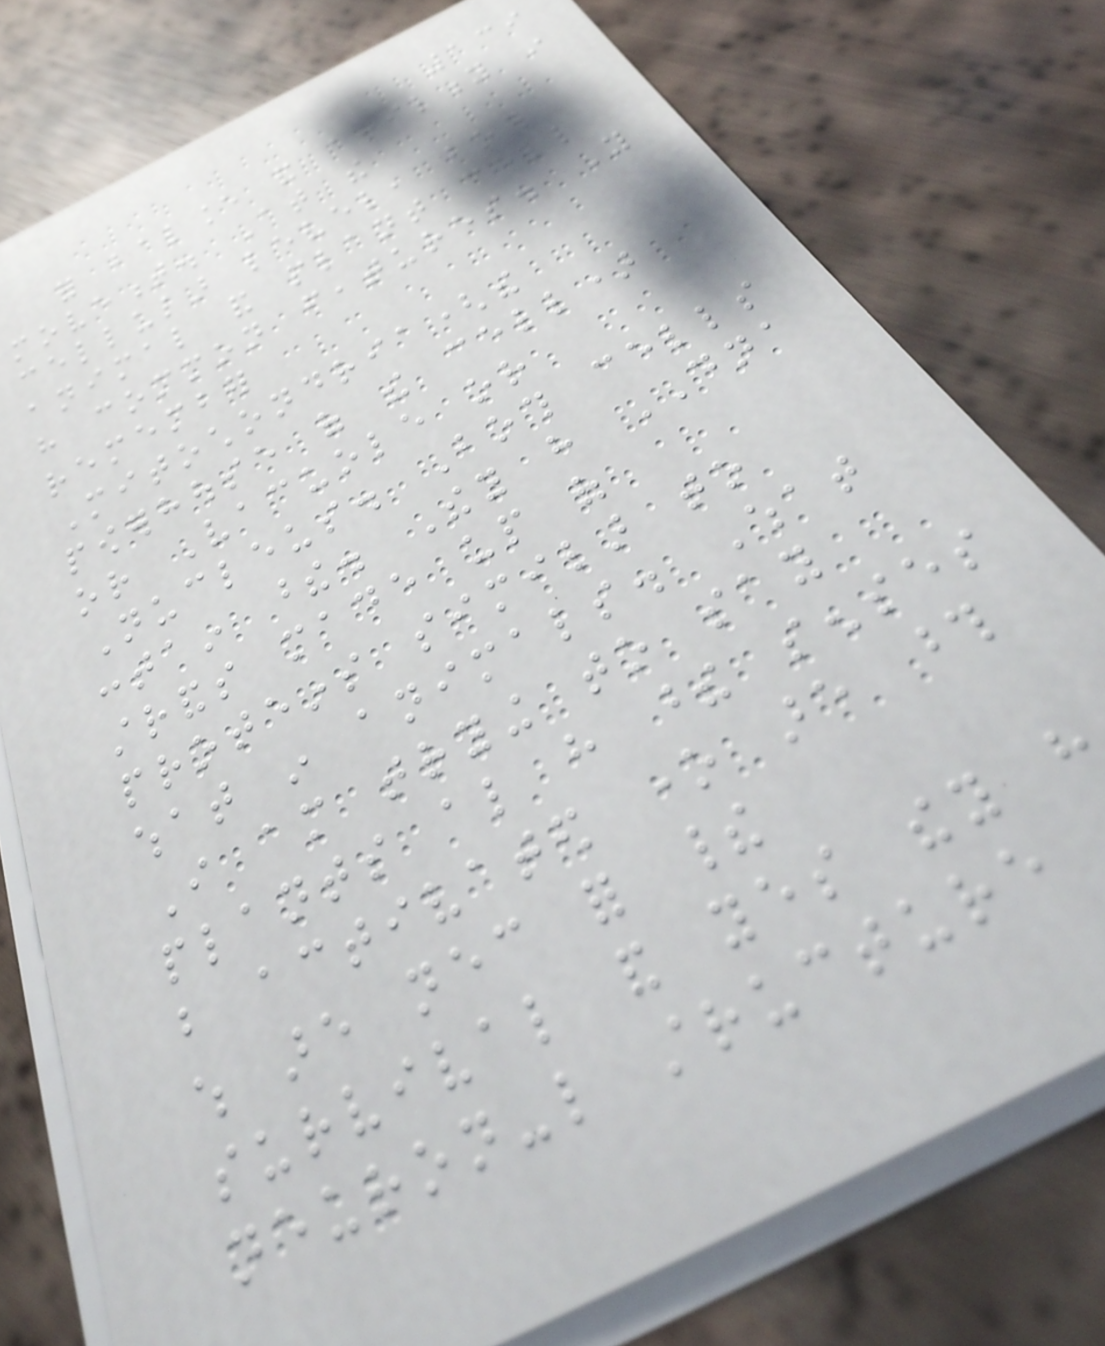139
for balance and agility in
movement. At the
cellular level, both
animal and plant cell
have common features. You
remember
Mitochondria(the
powerhouse of the cell)
or Vacuole or
Nucleus. Both cells
contain these. They have DNA
strands made up of
proteins similar to
what in animals. What
I am trying to say
plants also have these senses
but activated one are those
which are necessary for their
survival and yes they have
neuron-like structure
